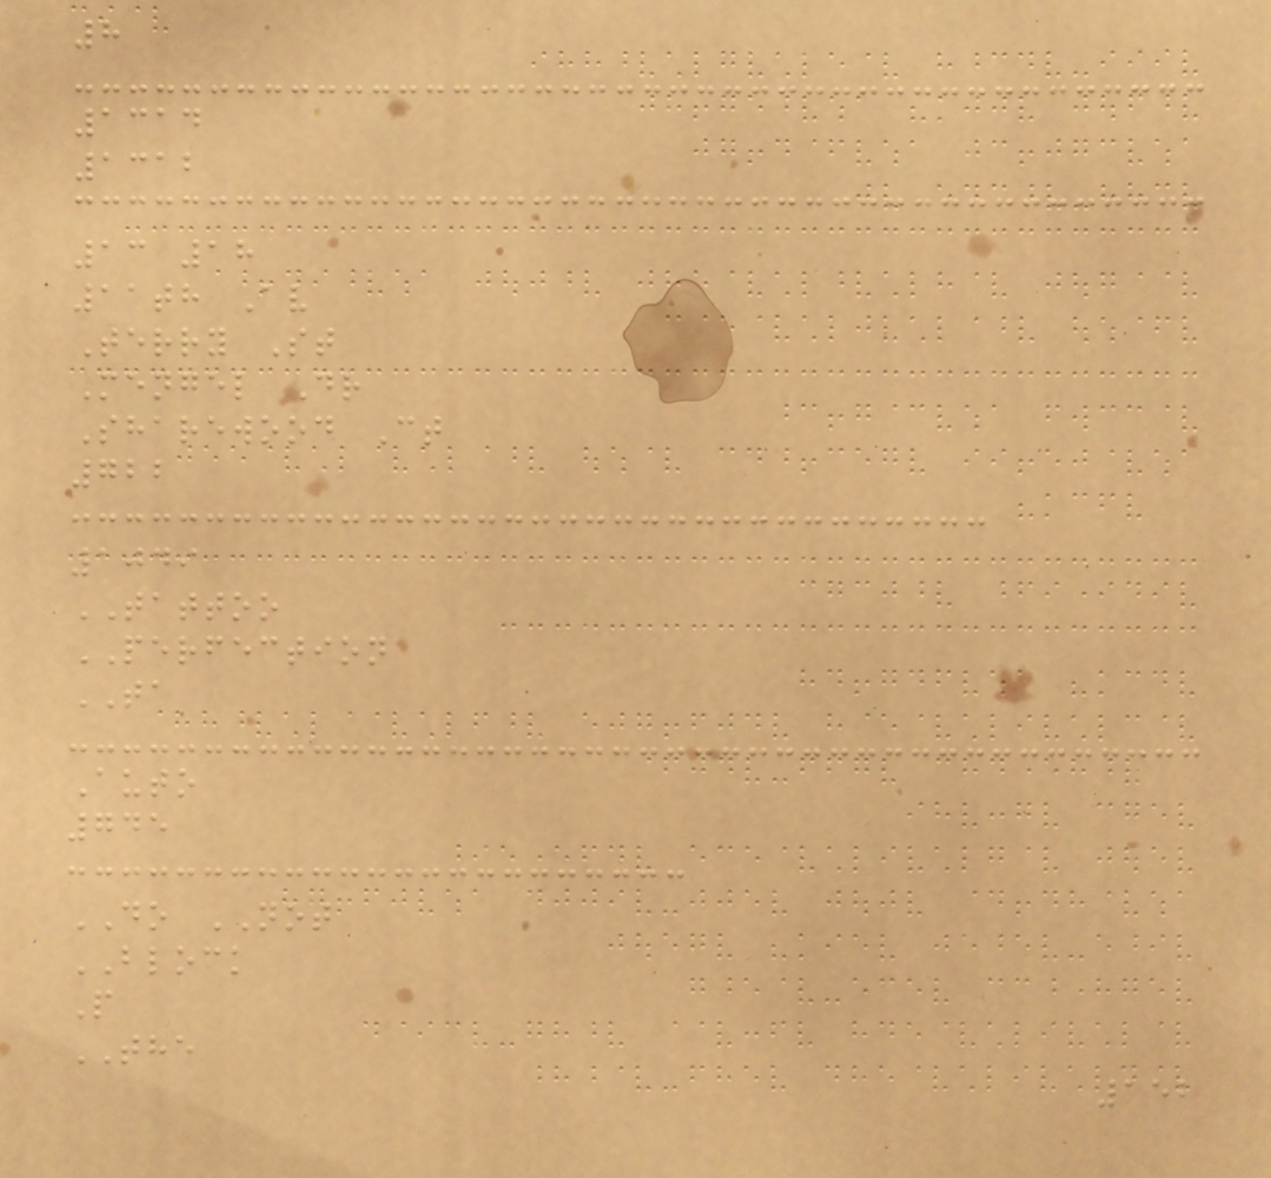8
1314
1312
13 18
11th Av
Terry St
Mengel Dr
Sharewood Ct
722
1049
TATTOO
PERFECTION
TA
Auto
745
DO NOT
BLOCK
P
THE
152
